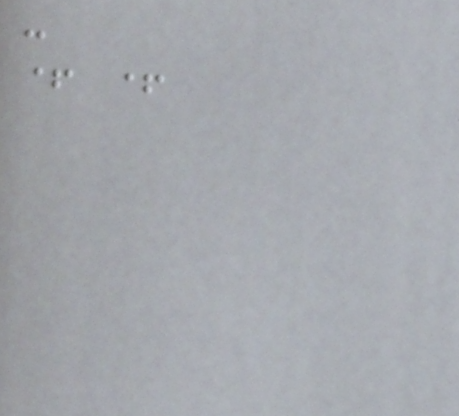-
+ +
